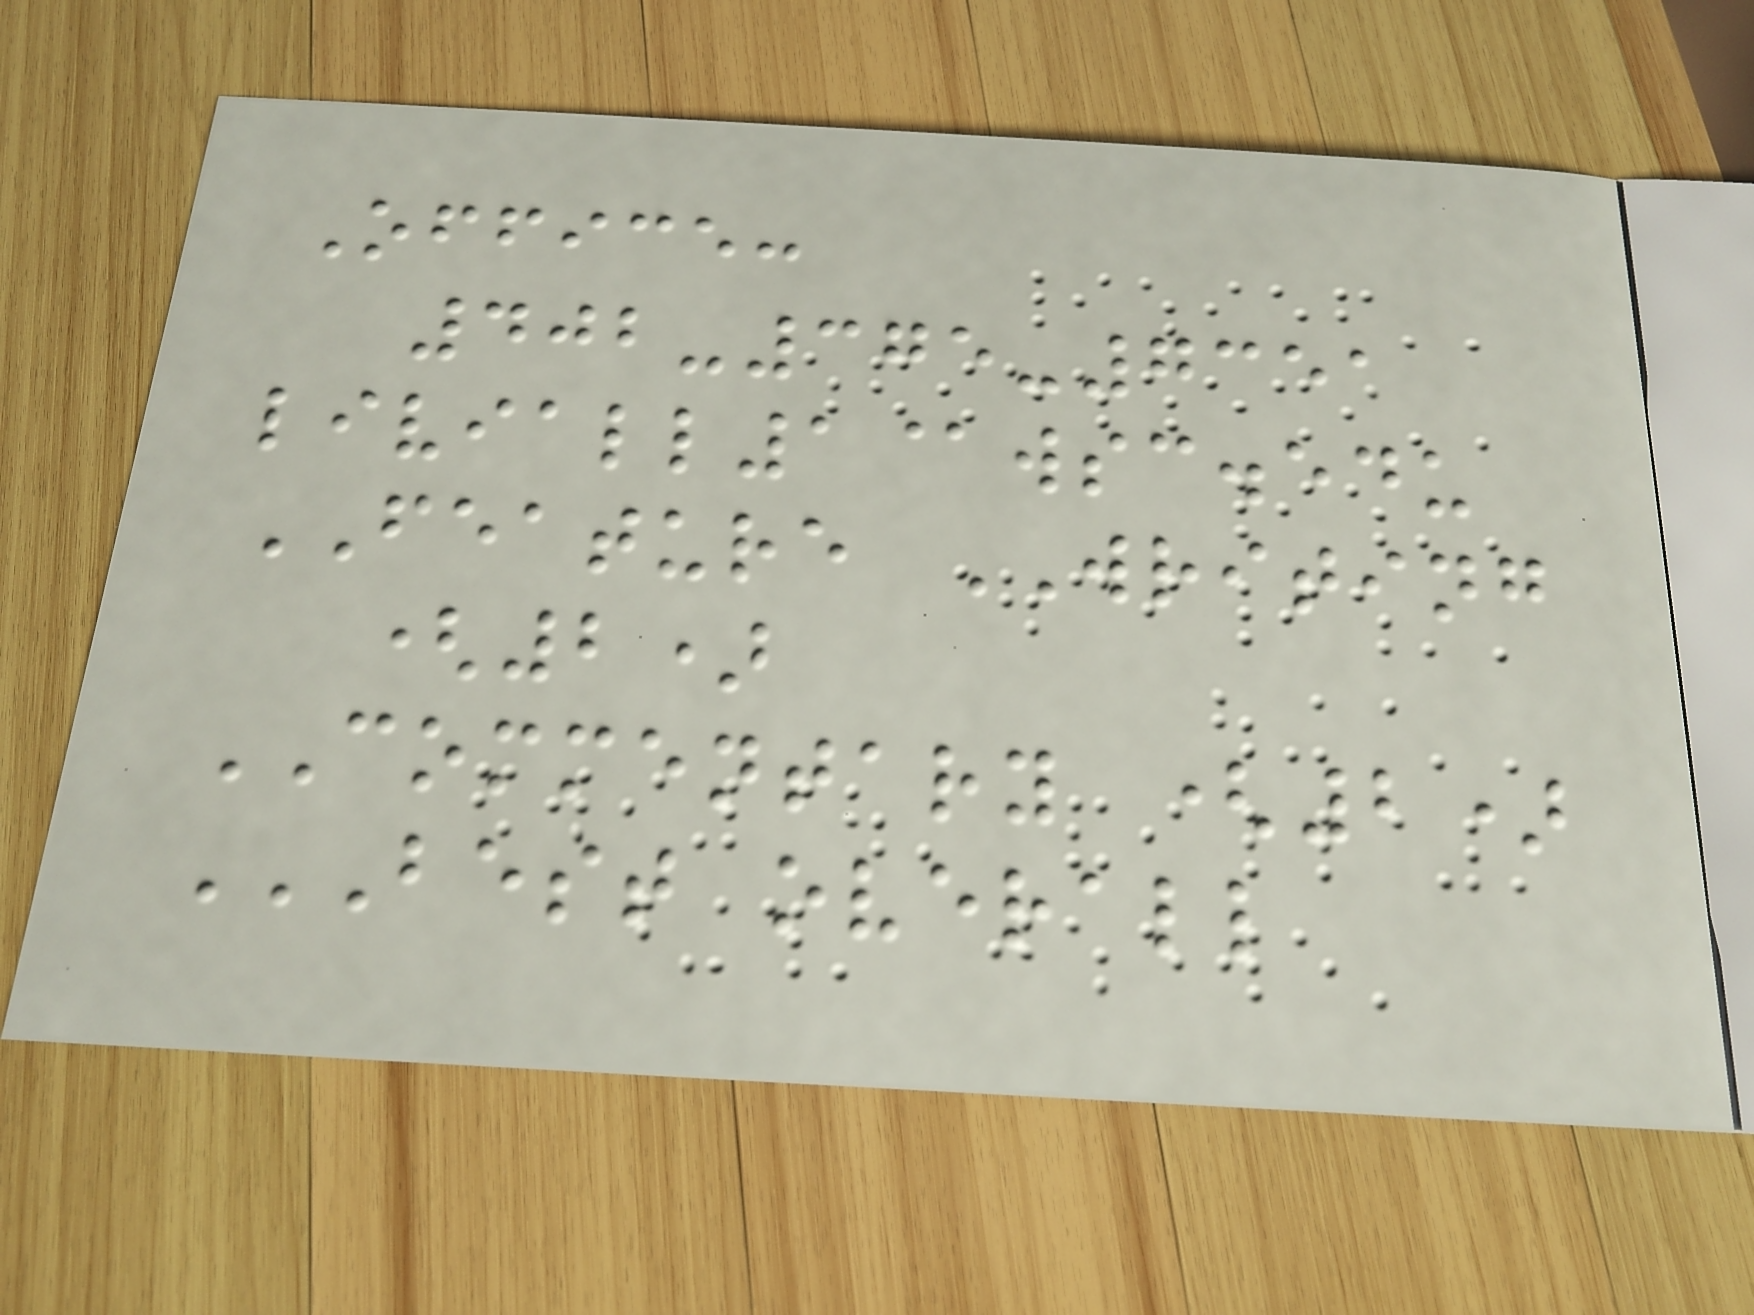Office:
402-375-7351
liviall1@wsc.edu
FEATURE WRITING
(2)
COMMENTARY (2)
BEST OVERALL
